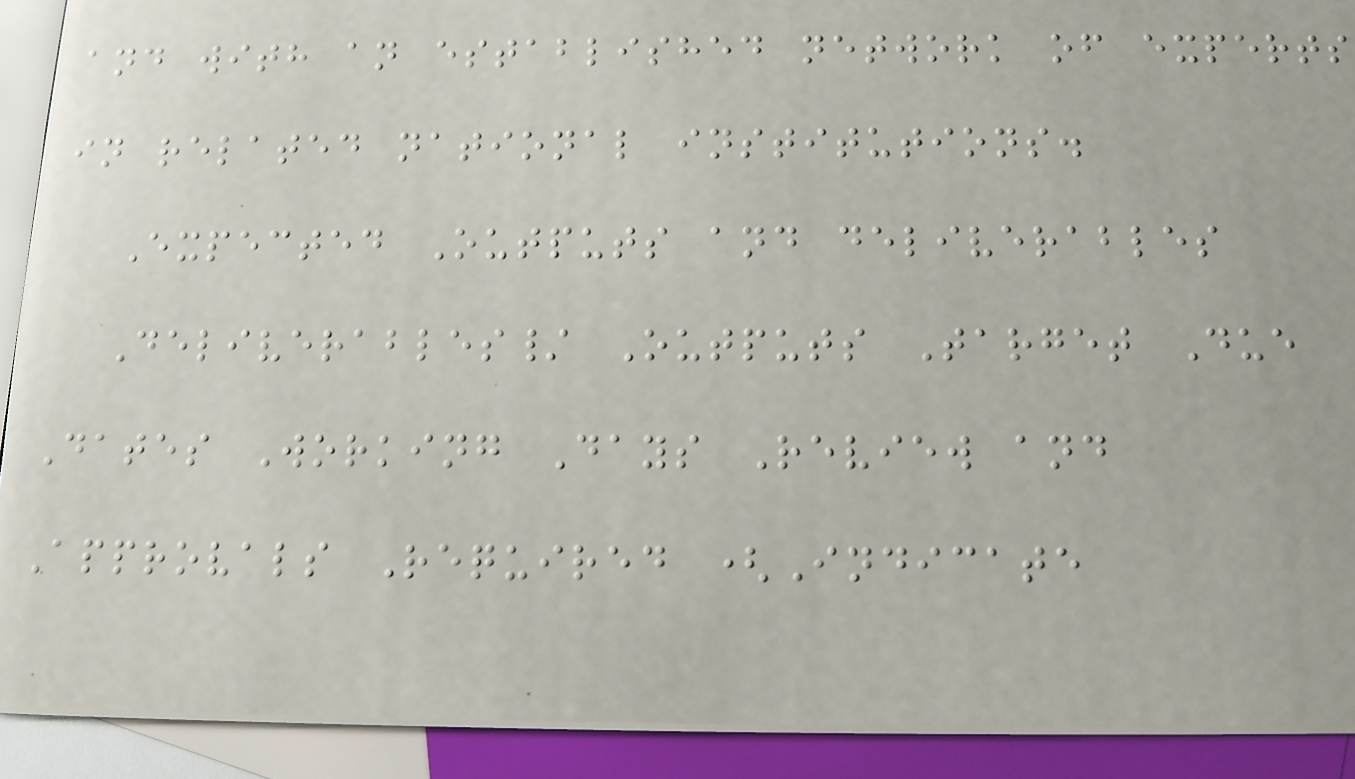and with an established network of experts
in related national institutions.
Expected Outputs and deliverables
Deliverables/ Outputs Target Due
Dates Working Days Review and
Approvals Required (Indicate
